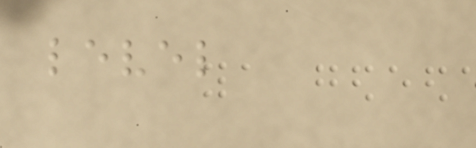level
